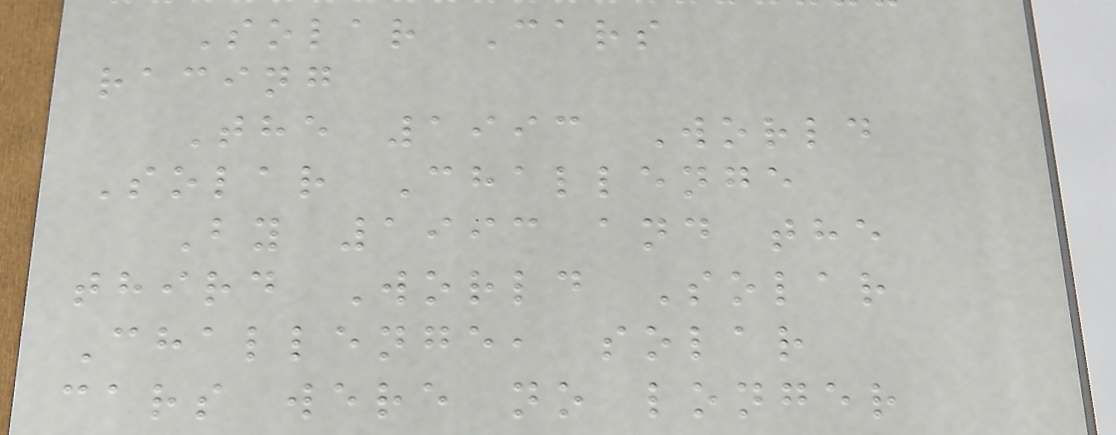Solar Cars
racing
The 1993 World
Solar Challenge
By 1993 and the
third World Solar
Challenge, solar
cars were no longer
